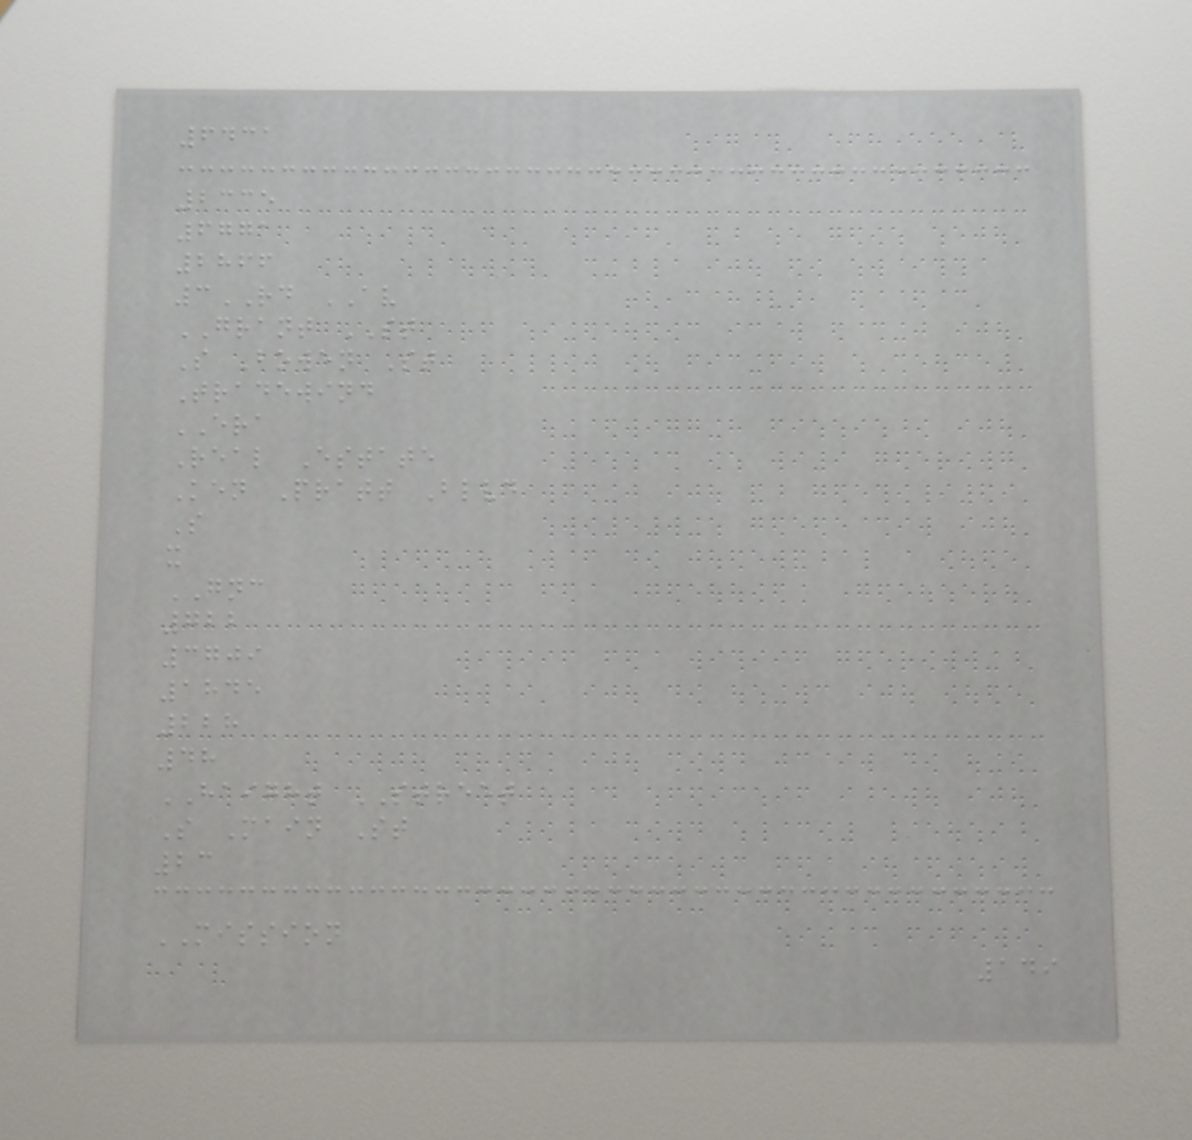6431
2335
6771
2866
3RD AV
GRANT ST
S Bowen St
Tradewind
ERA
Real Estate
Ken Pratt Blvd
S
x
GNC
722
3709
1845
228
48
HAIGHT STREET
S Main St
23
MISSION
149
